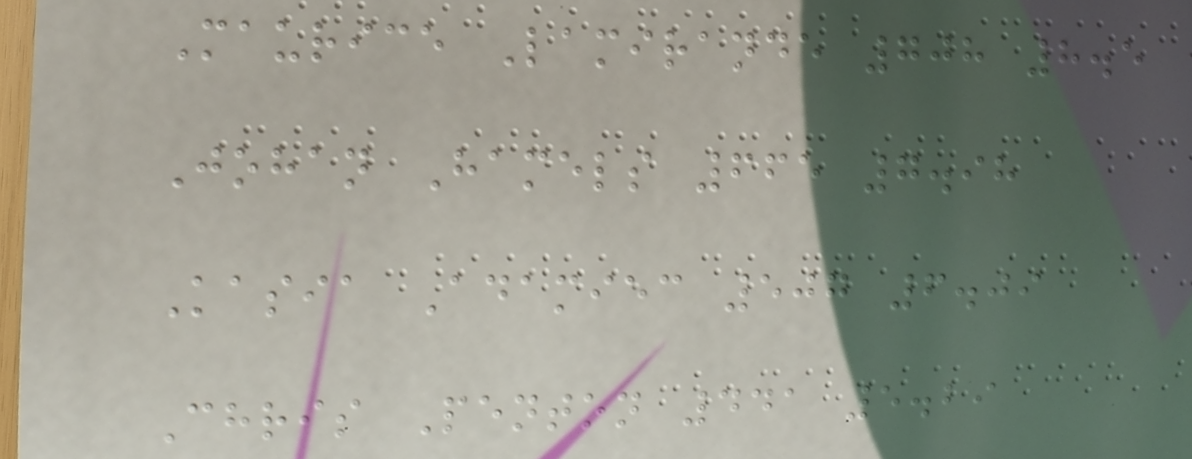Maurice Lamirande 708 8.5
Johan Hamels 665 7.98
Kasia Adamiec 507 6.09
Chris Penton 441 5.29
